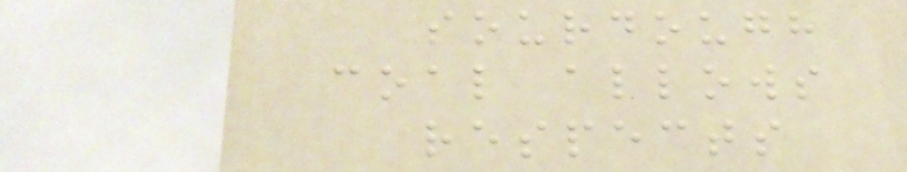sourdough
coal allows
respects
